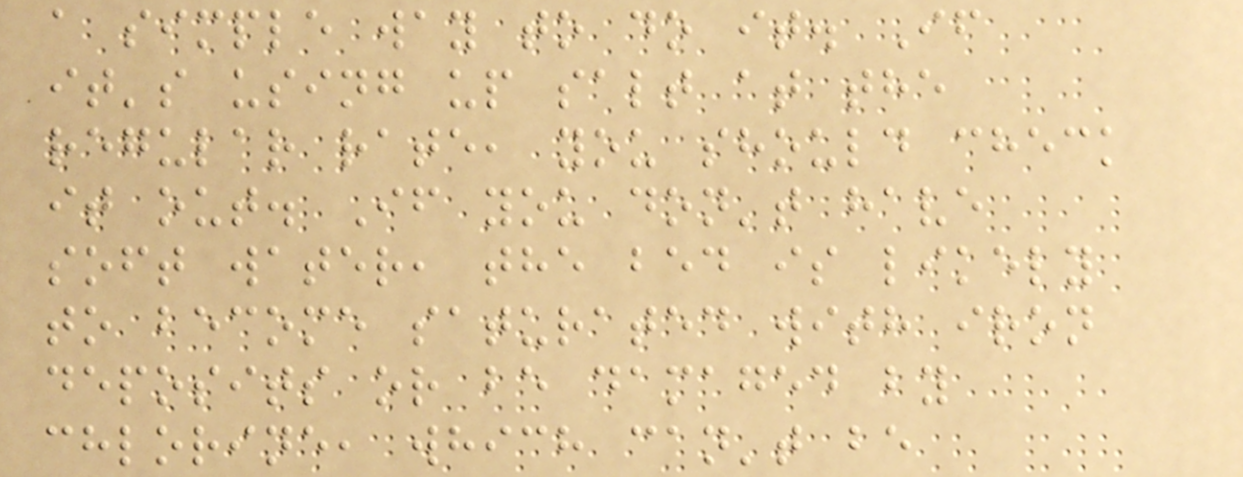a simple way to do it. If
it's using up salt at the
regular rate, you should check
it out. If you don't have
soft water, the bed is likely
to become saturated with iron
deposits or be damaged by
chlorine, which can't be
